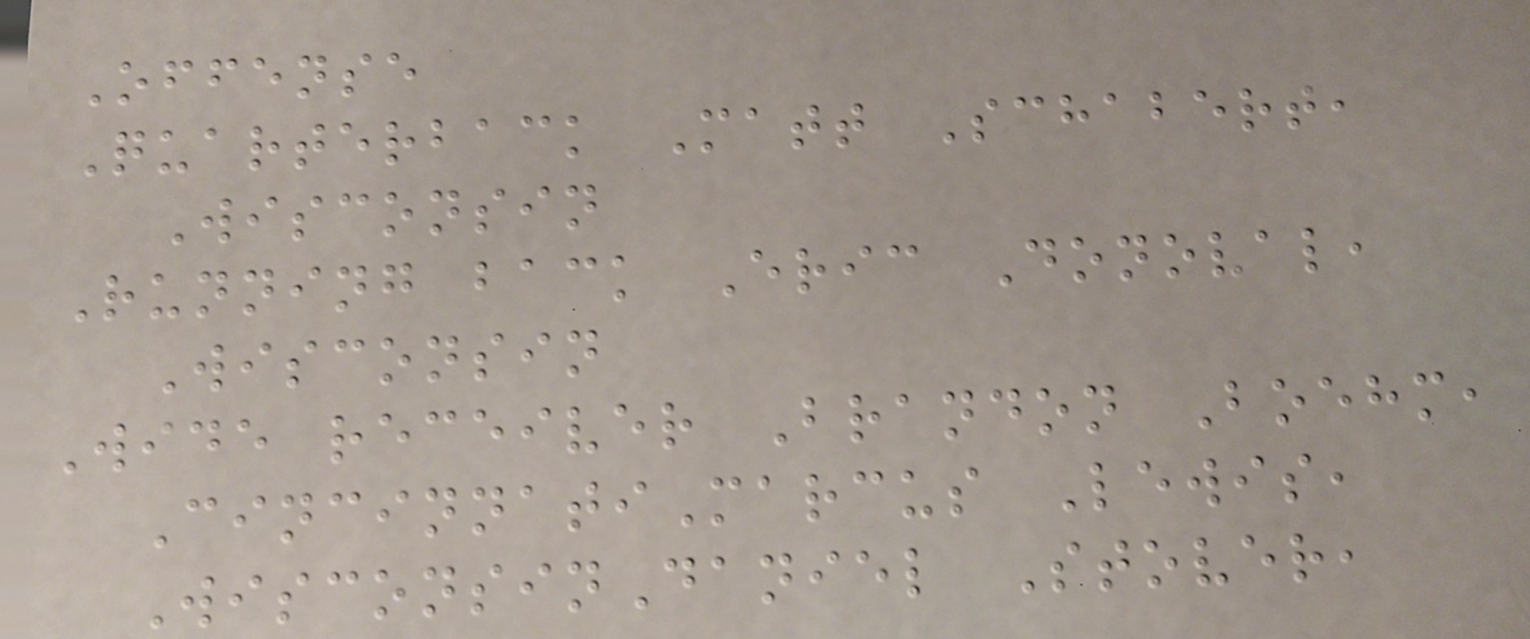Offense
Quarterback Matt Schabert,
Wisconsin
Running back Eric Donoval,
Wisconsin
Wide receiver Brandon Boehm,
CincinnatiMarcus Lewis,
WisconsinDaniel Stover,
